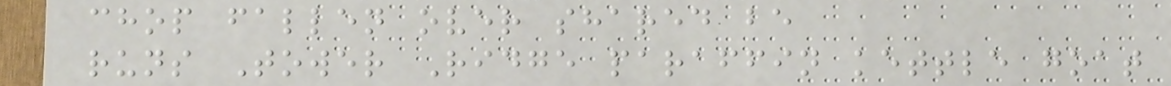chop fallen over shared be
runs Tower Ridge paraffin kettle goat
